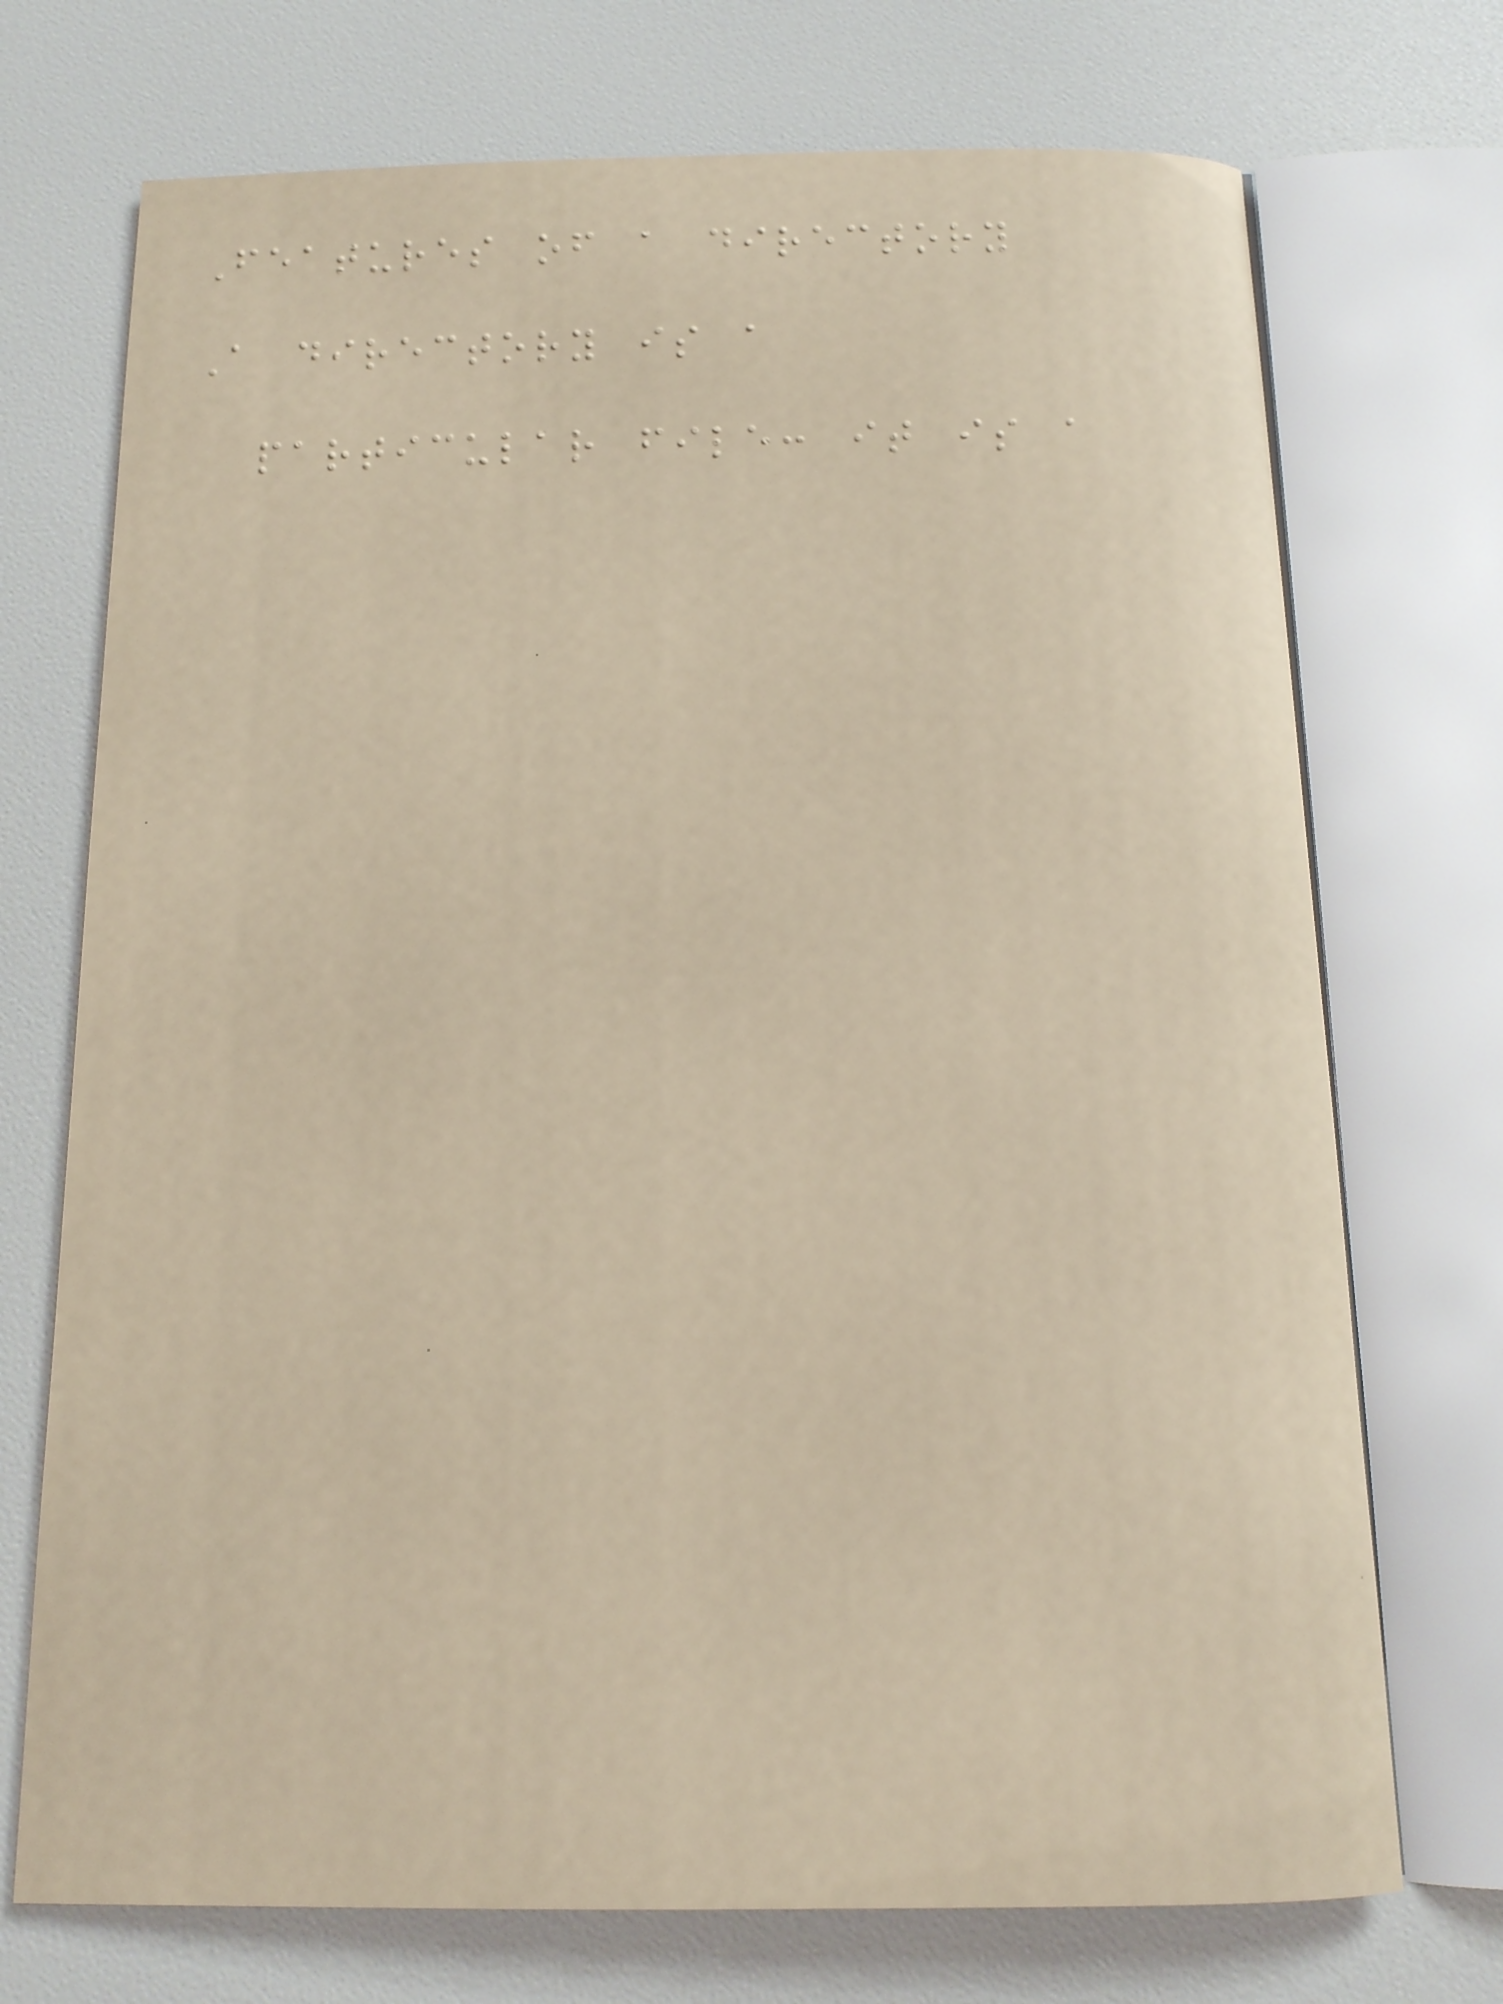Features of a directory
A directory is a
particular file: it is a
